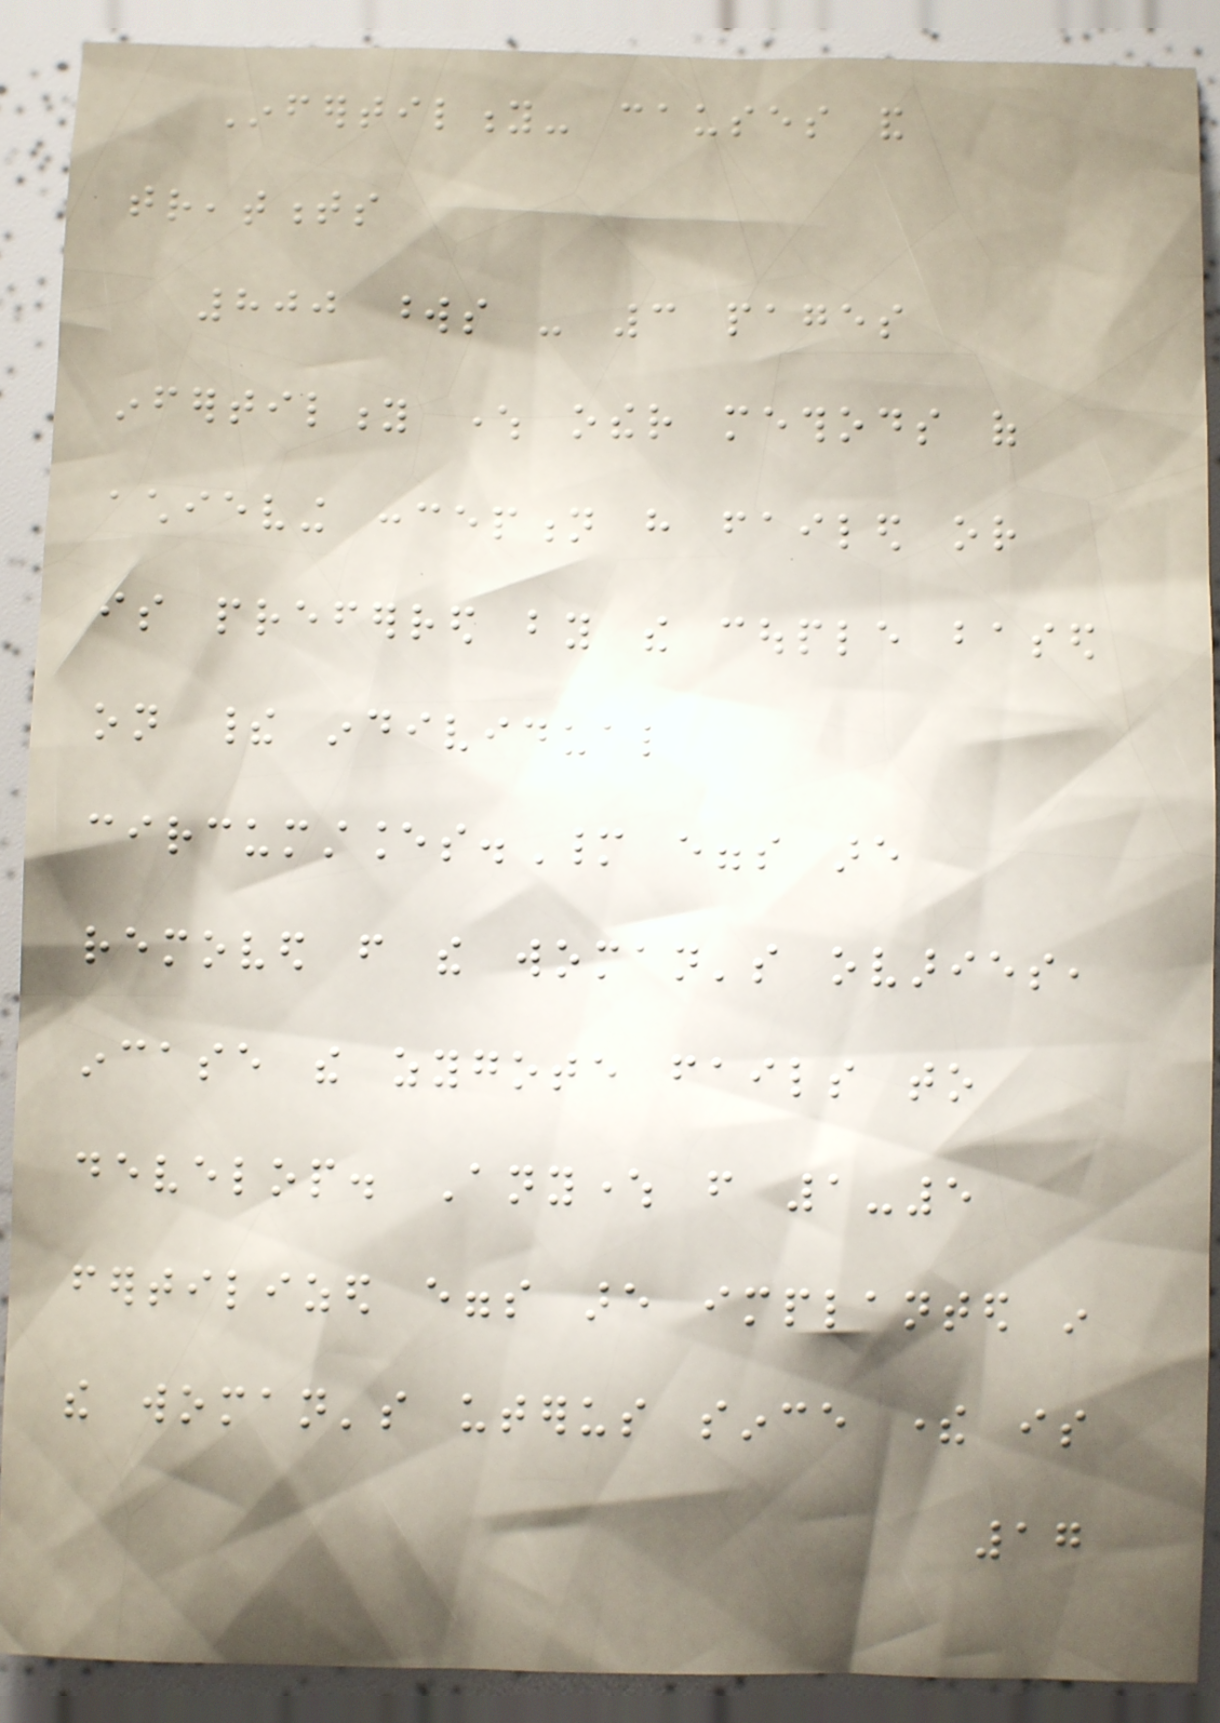Infertility- causes and
treatments
800 words - 3 pages
infertility where other methods of
achieving conception have failed or
is preferred by the couple based
on their individual
circumstances.Many eggs are
removed from the woman's ovaries,
incase the zygote fails to
develop. Anywhere from 1-5
fertilized eggs are implanted in
the woman's uterus since there is
17
